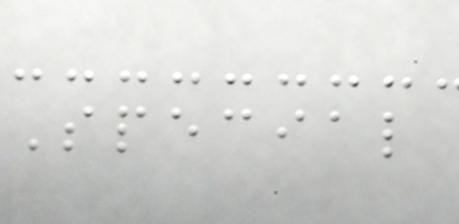Special
